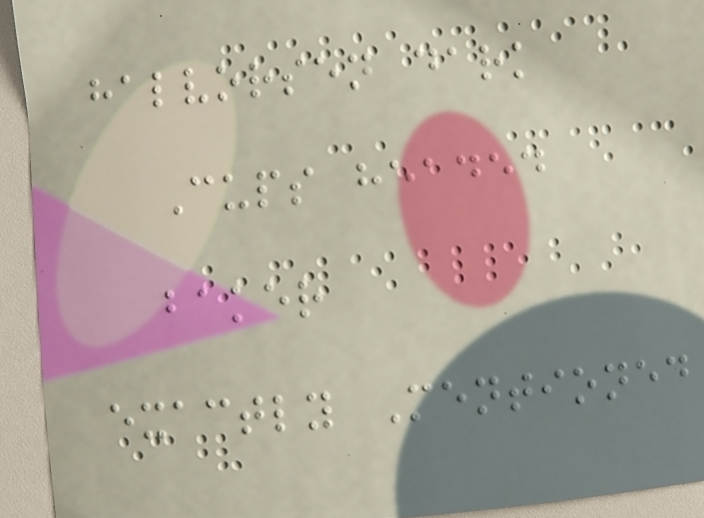halvorsen dark
Cups headed
baker
exactly Mentioned
